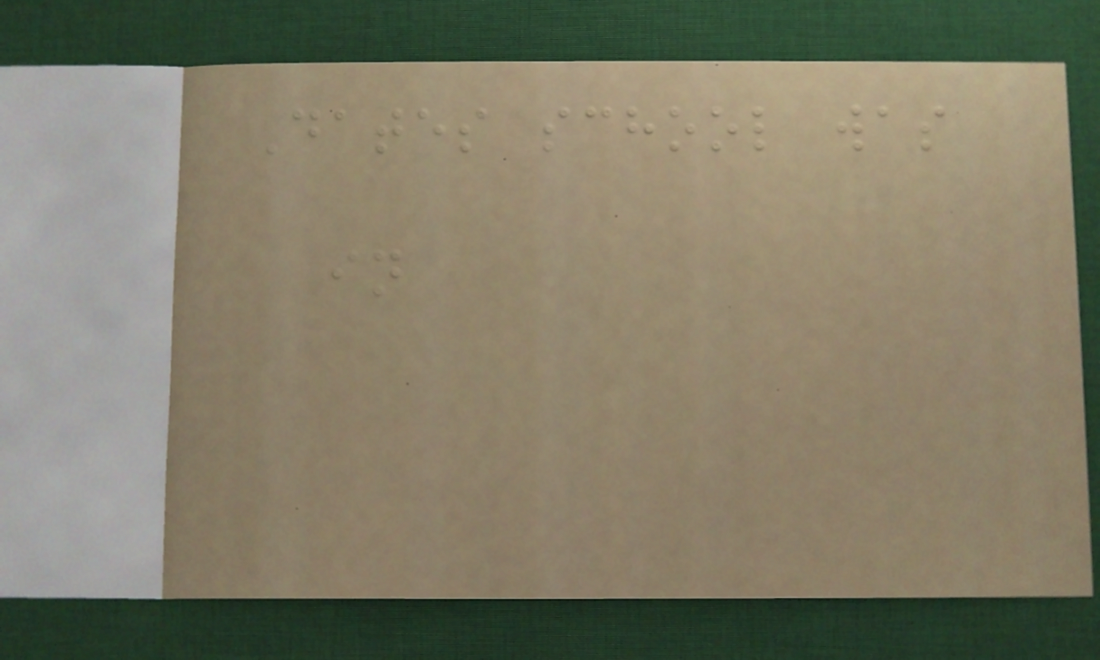Dates school was
in
